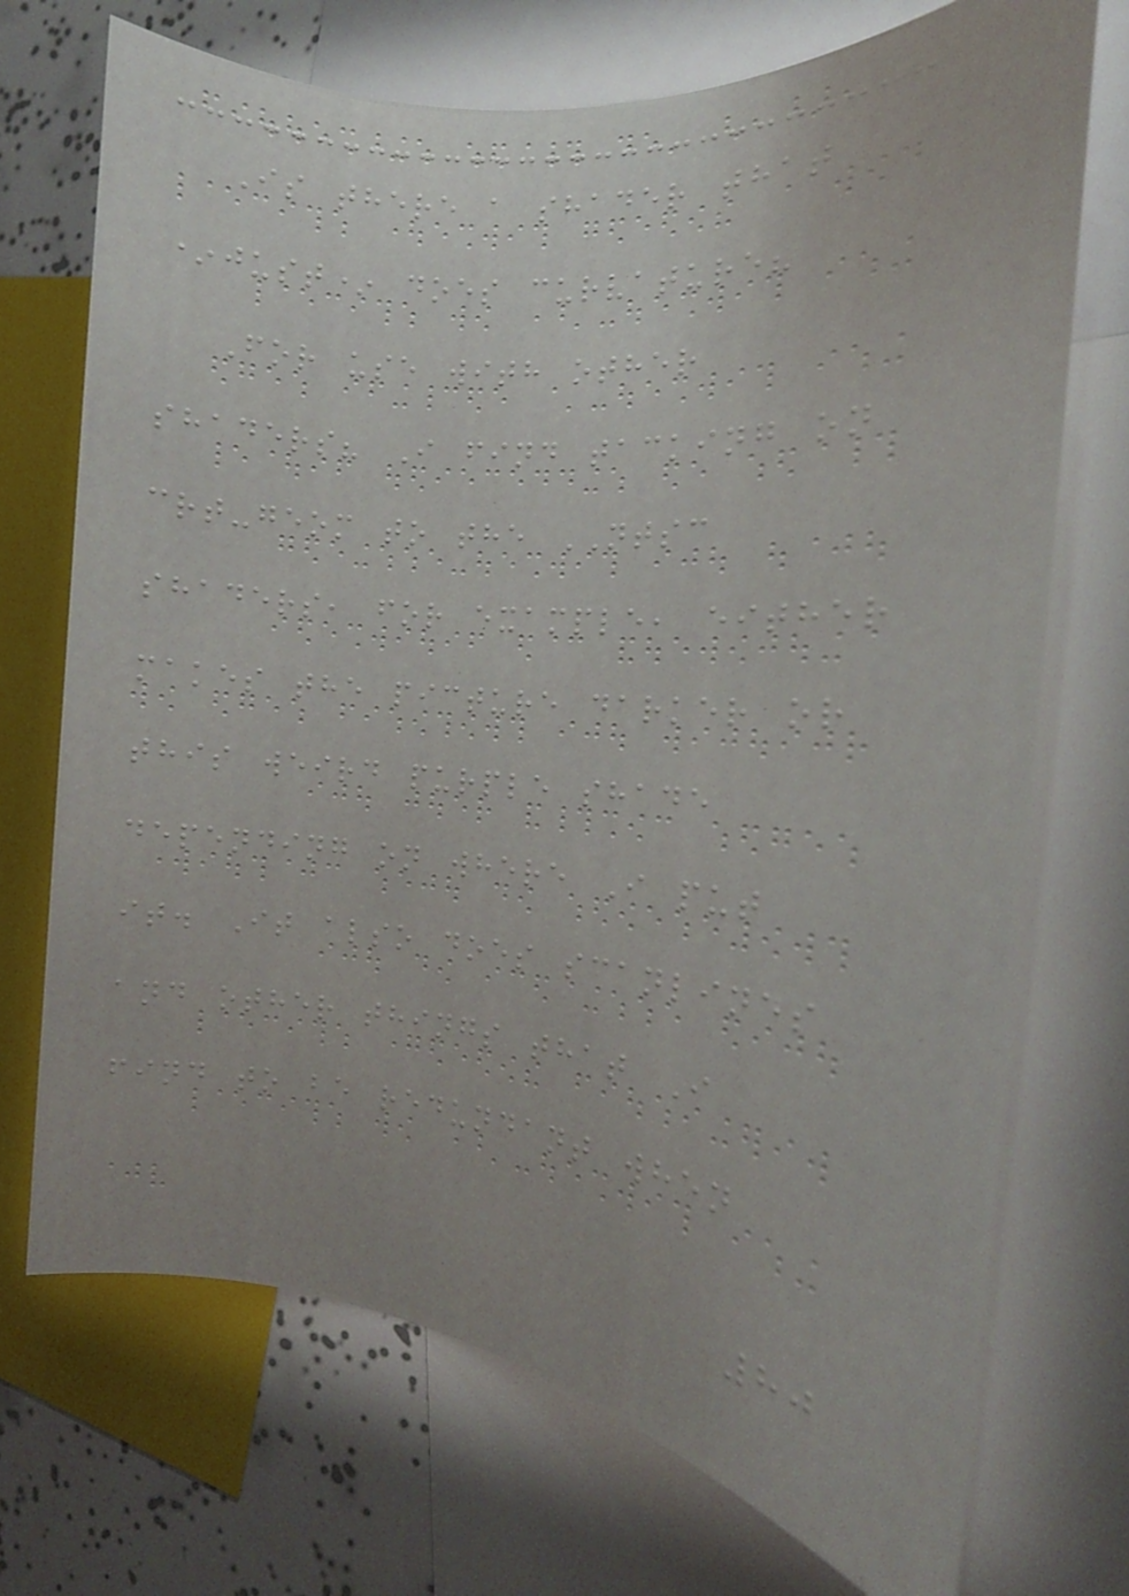Is there a shader that
*just* does curvature?
For use with other
shaders? I find tacking on
crt-geom to the NTSC
shaders, for example, either
makes the picture darker or
this weird purple shade
depending on where I put
it. It also does scanlines
and other things that I
find to be redundant when
80
